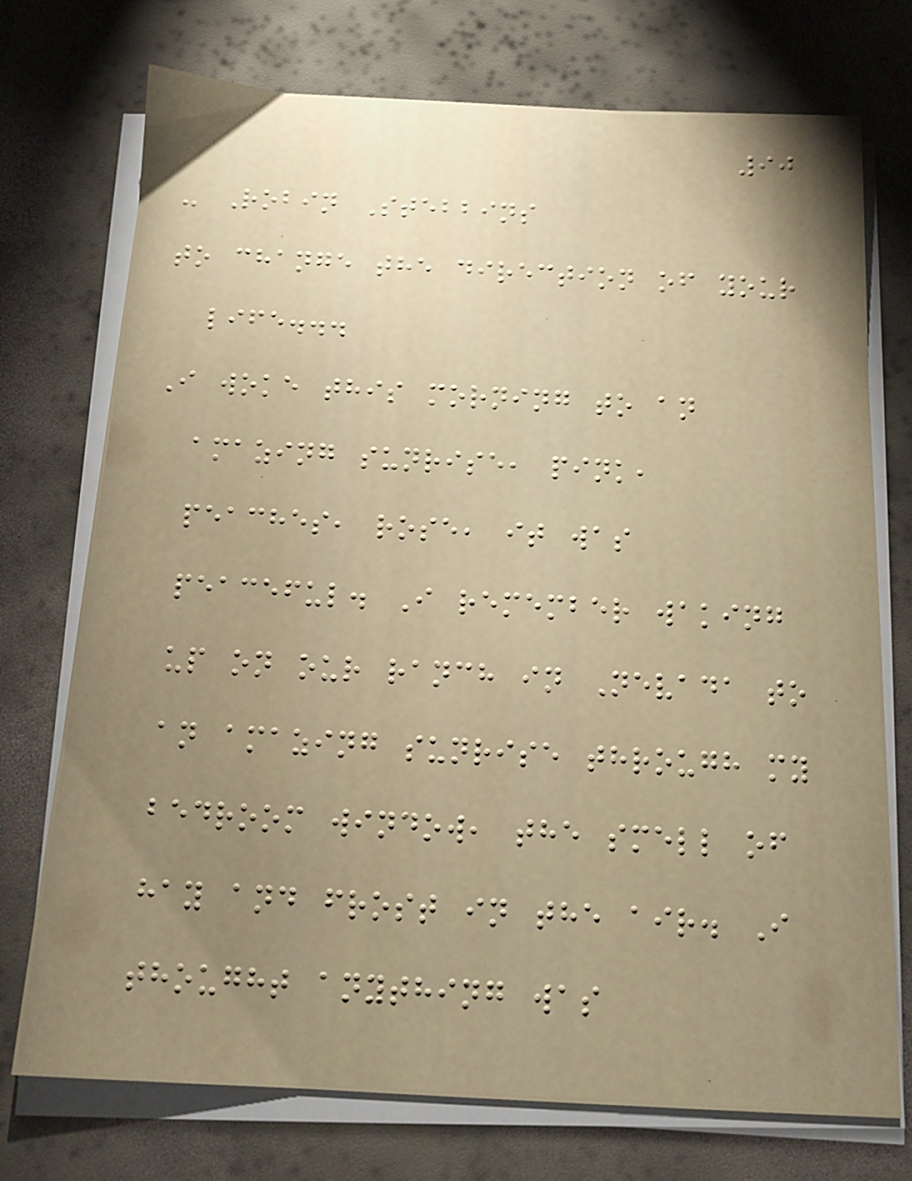90
- Robin Stebbins
to change the direction of your
life...
I woke this morning to an
amazing sunrise, pink,
peaches, rose, it was
peaceful. I remember waking
up on our ranch in Nevada to
an amazing sunrise through my
bedroom window, the smell of
hay and frost in the air. I
thought anything was
